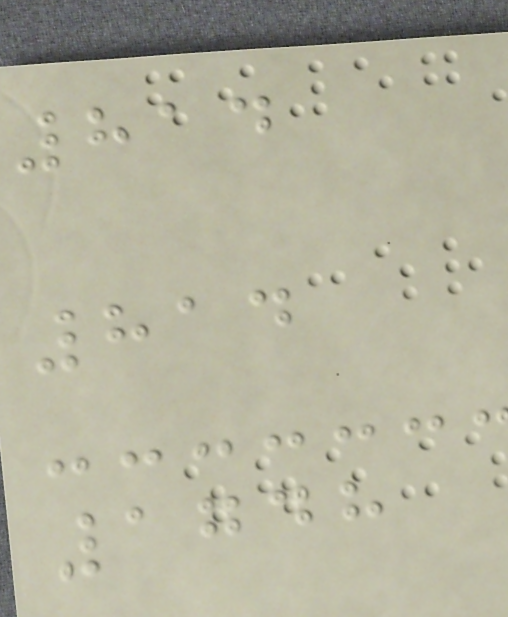814
814
1748
